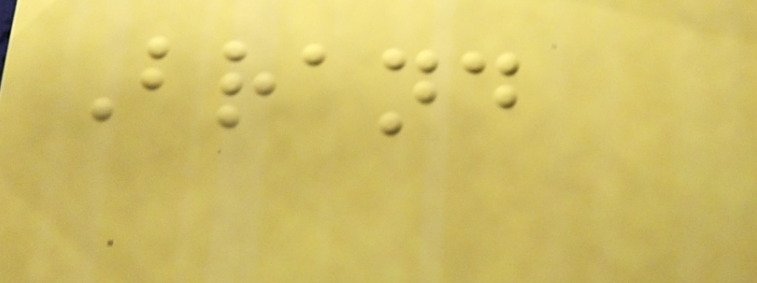Brand
